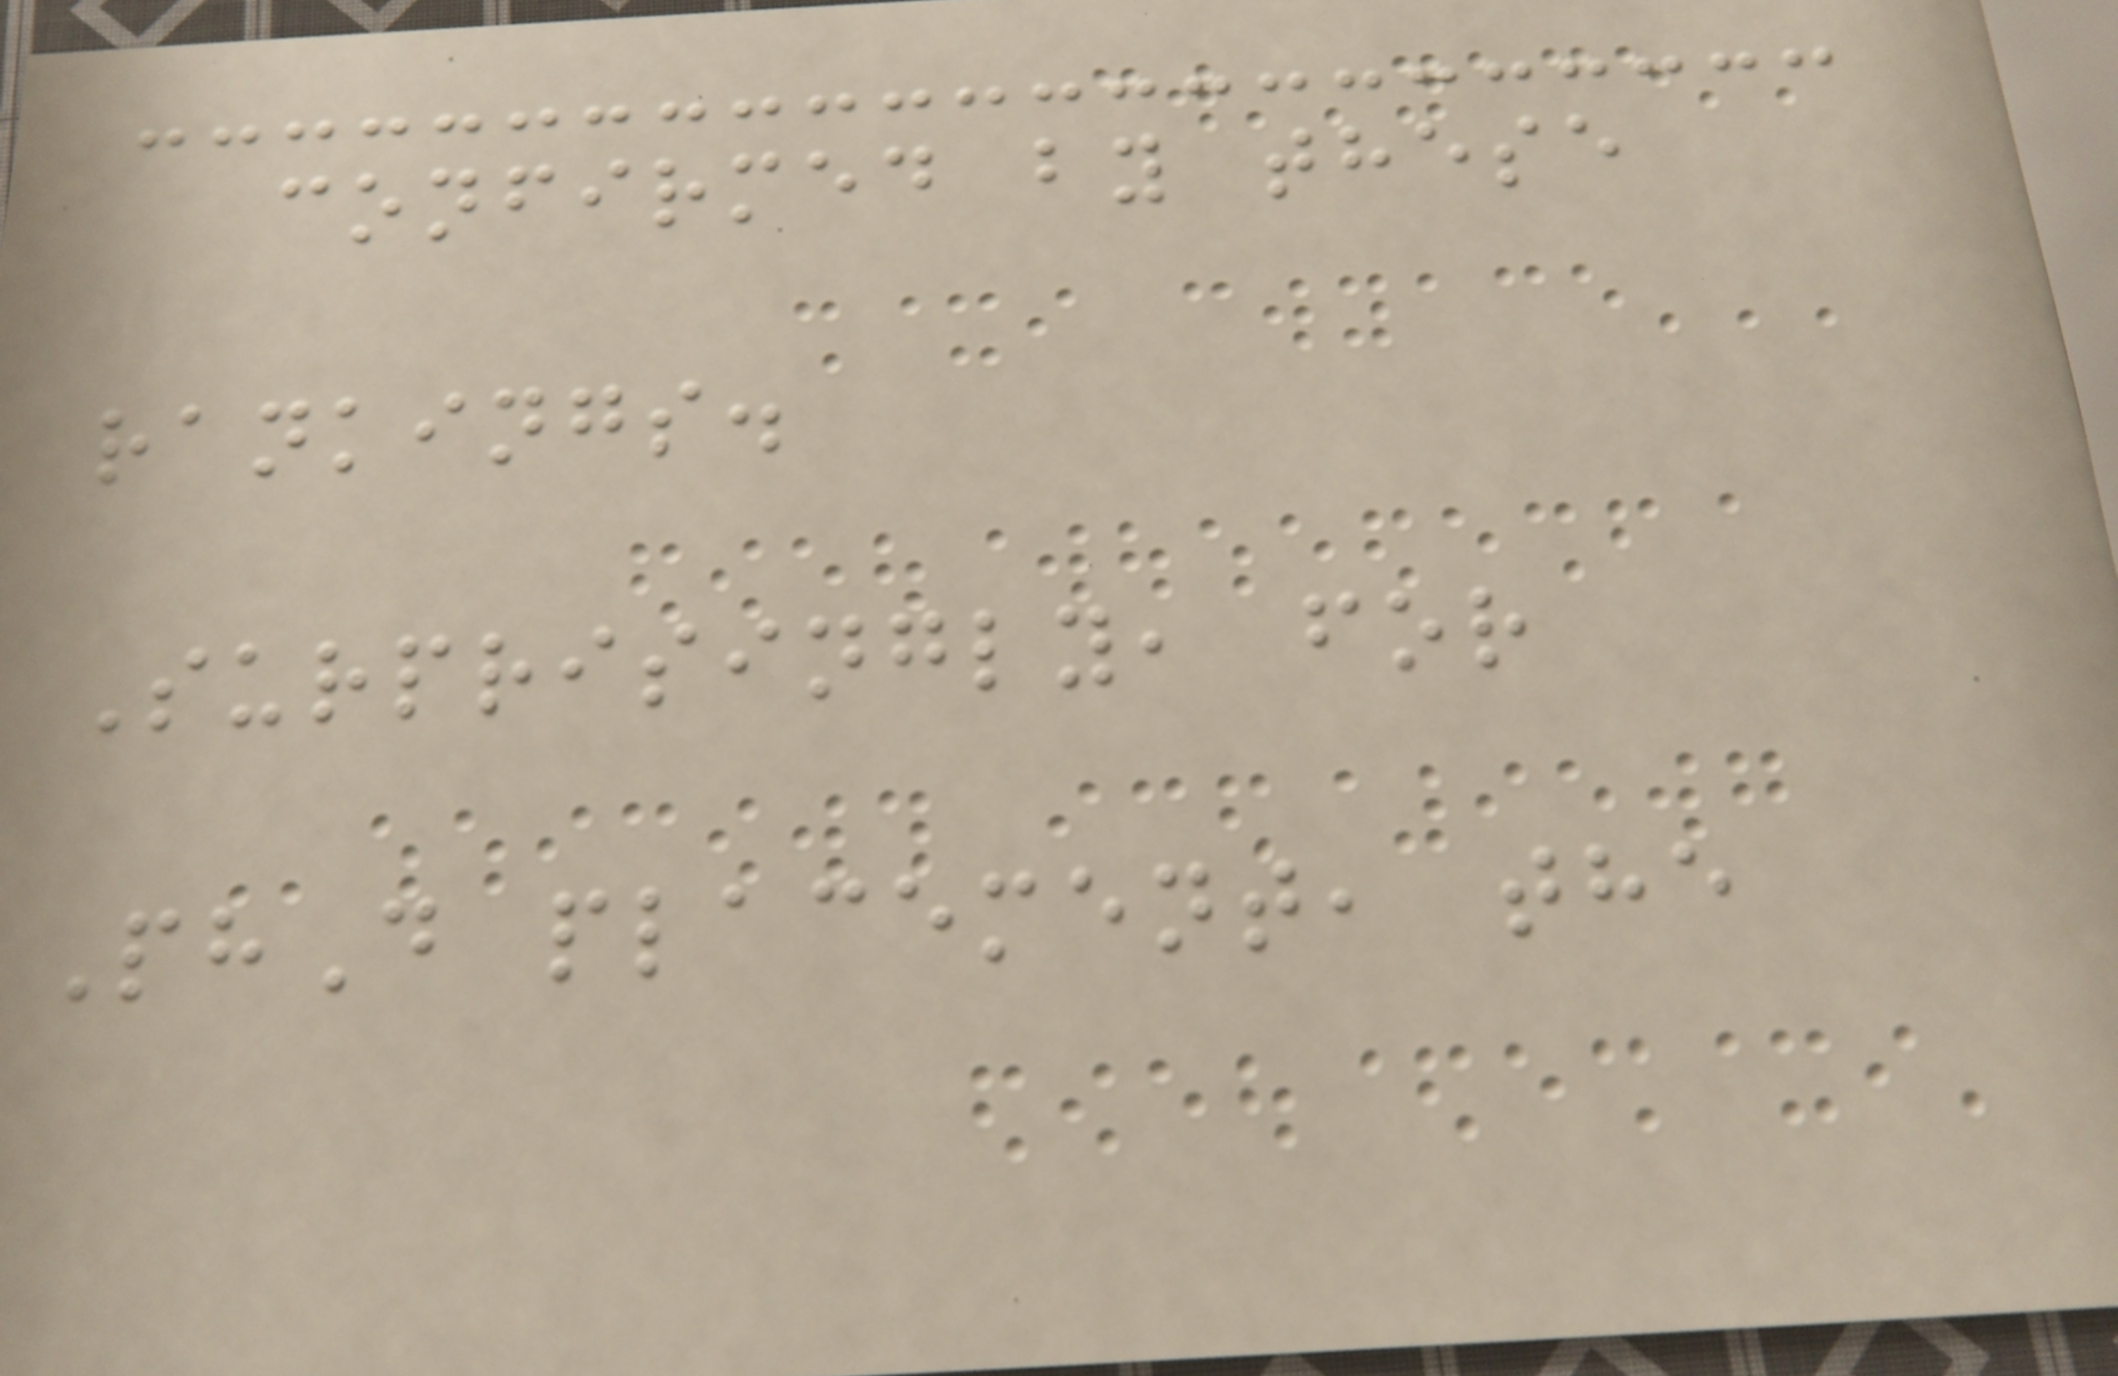confirmed by these
rankings.
Surprisingly, for
PhD placement, the
